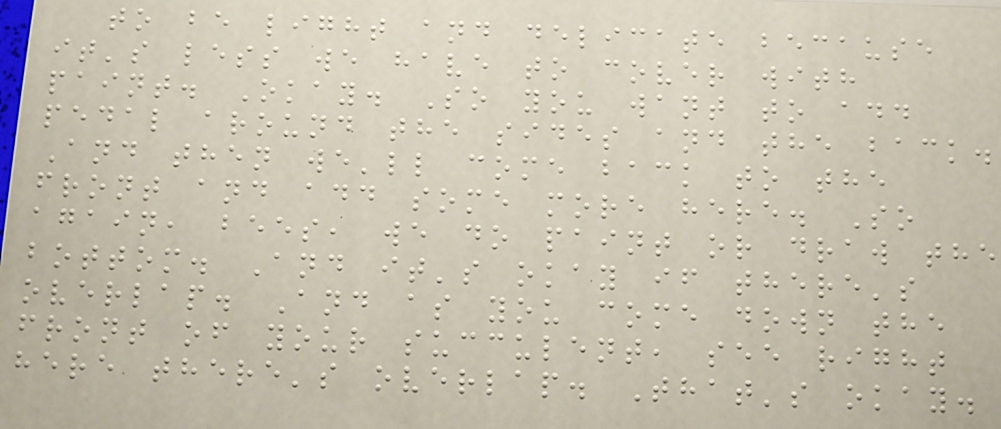to be light and delicate because
it's less we have to cover with
paint. Okay. So you want to add
pedal around the sides and the back.
And then we'll come back to the
front and add some more here. So
again, bees, we do paint or draw the
bottom. And it's okay if there's
overlap. And as you come down the
front of your succulent, see right
here there's overlap. That's okay.
